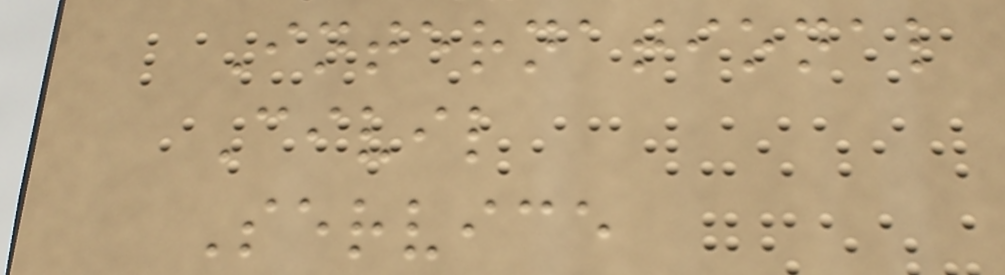International
Civil
Service
